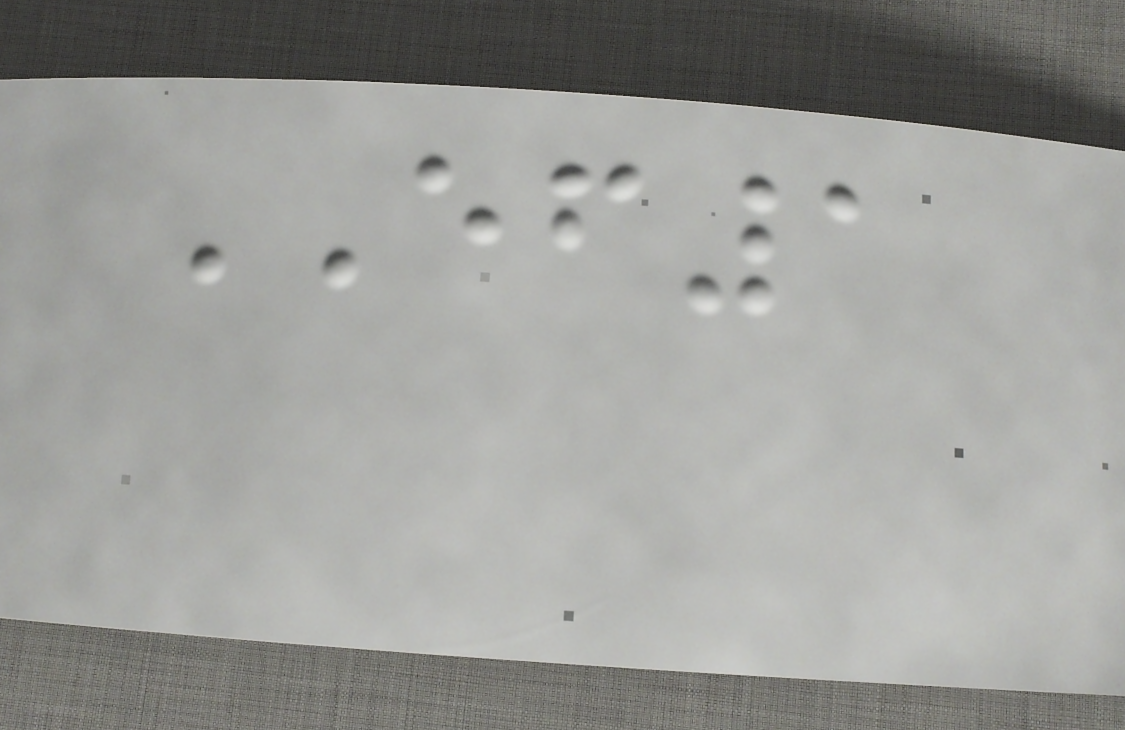EF1
